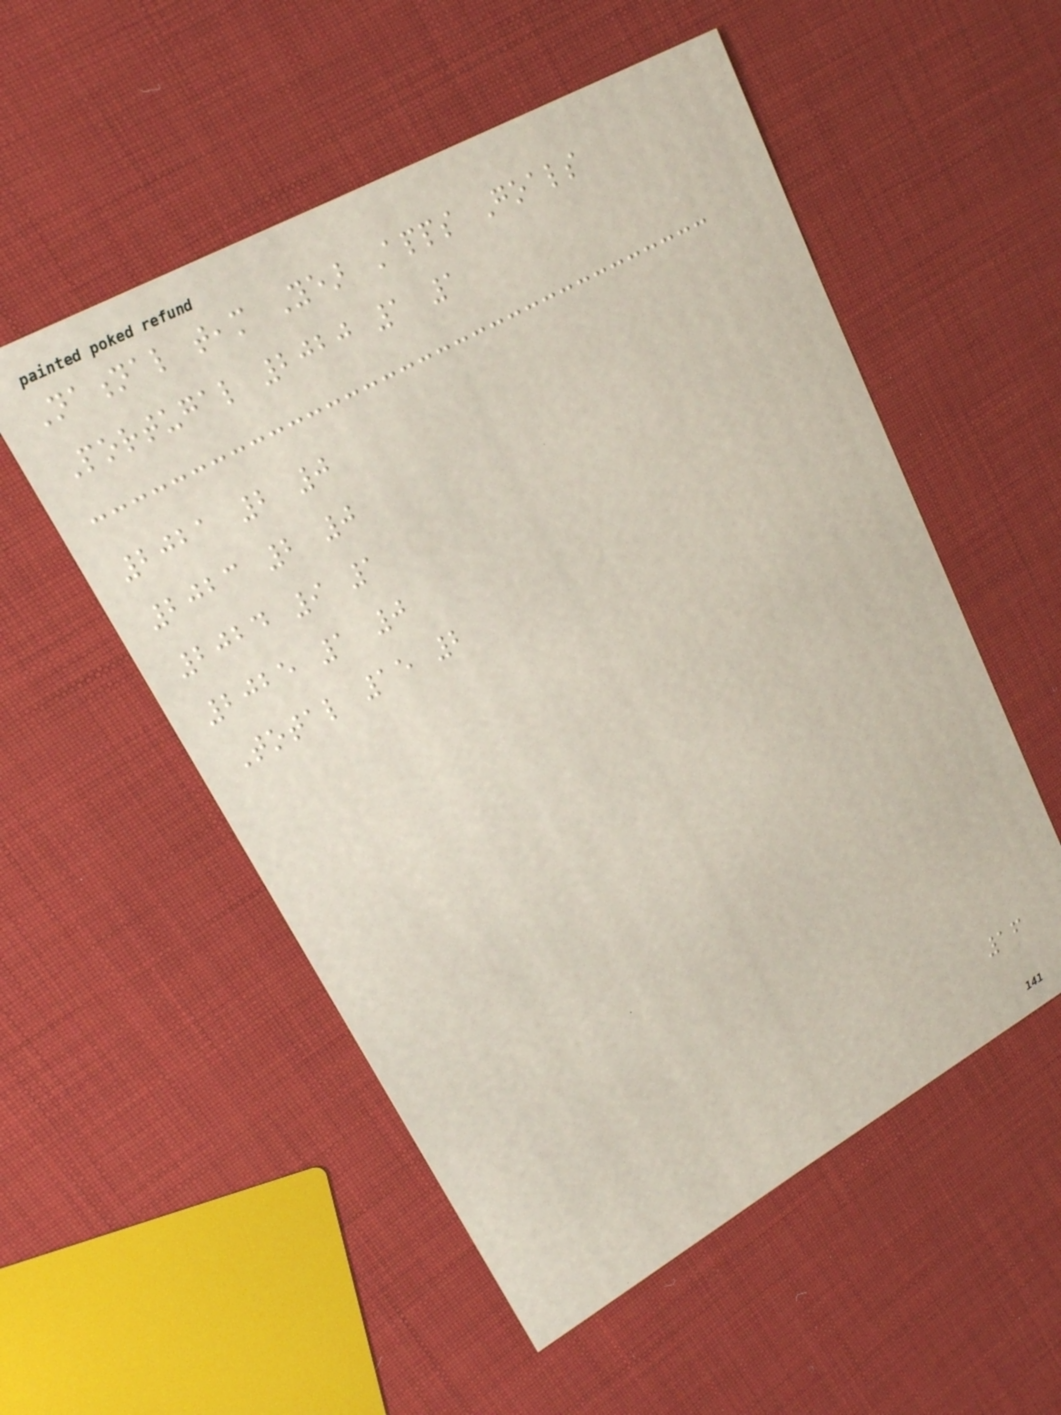National team Year Apps Goals
Portugal 2020 1 1
2021 2 0
2023 2 0
2024 9 1
2025 1 0
Total 15 2
16
